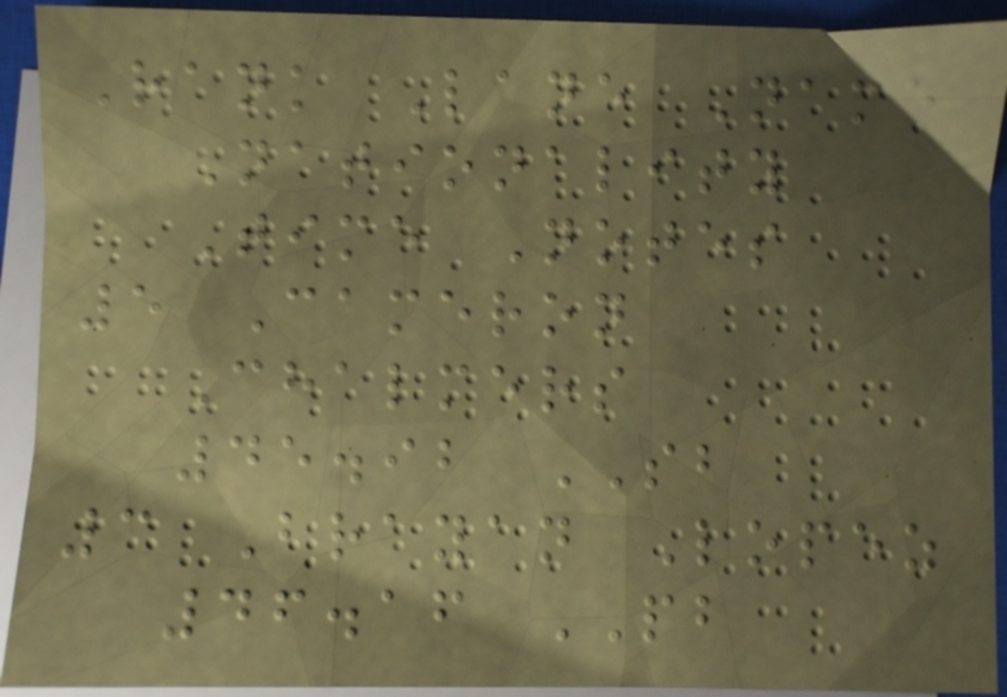Rank Lane Name
Nationality
Time Notes
5 Cameron
Chalmers
45.92 SB
3 Brayan Lopez
46.16 PB
